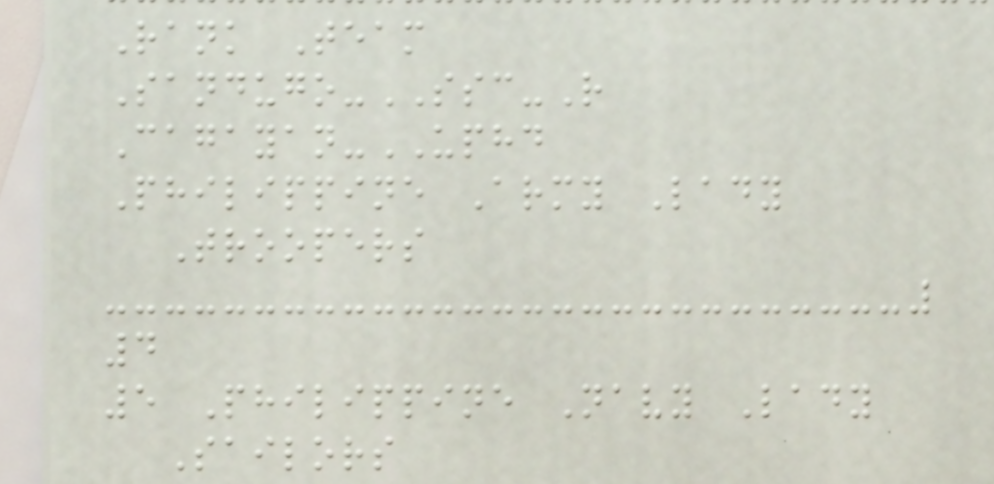Rank Team
Sandugo-SSC-R
Cagayan-UPHD
Philippine Army Lady
Troopers
4
5 Philippine Navy Lady
Sailors
